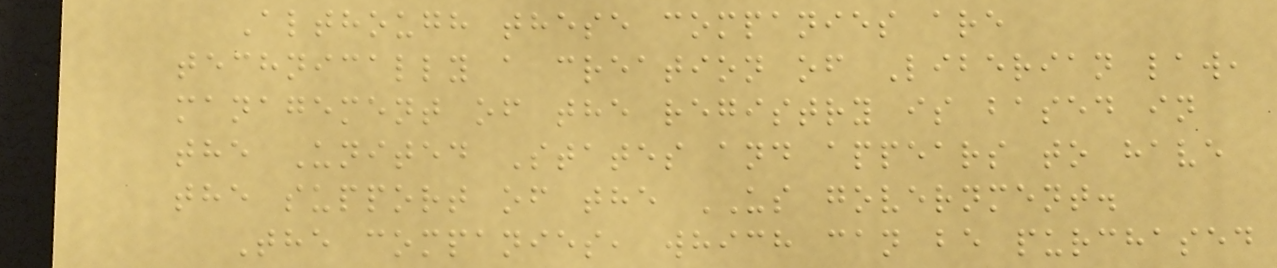Although these companies are
technically a creation of Liberian law,
management of the registry is based in
the United States and appears to have
the support of the US government.
The companies, which can be purchased
